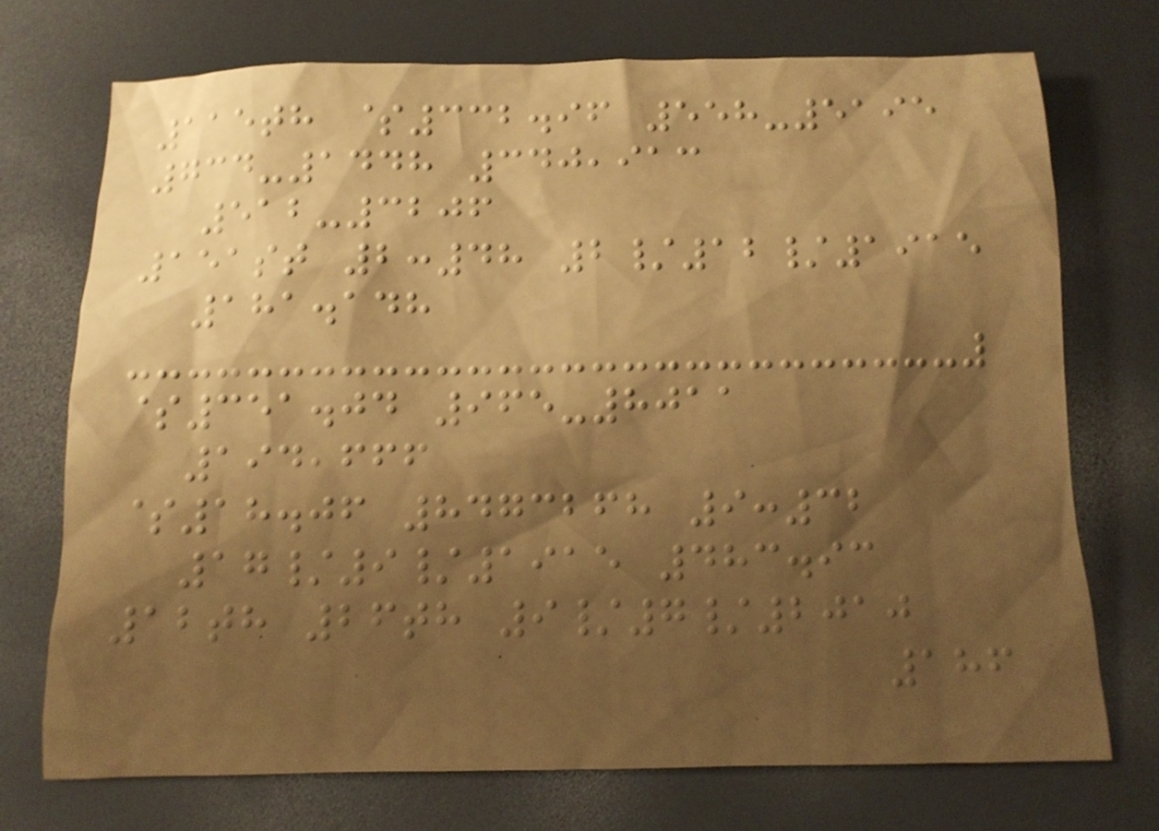115th $332.96 558-5195
734-1448 340,913
512-3206
151st 2:48 2/12/1915
181.148
$351.04 965-8011
194,666
$18.06 8473268 9:32
17/9/1915 483.93
12th 26th 9/7/2010
186
